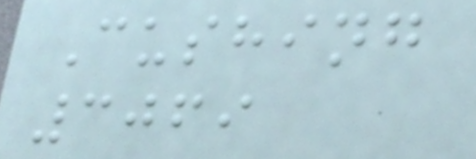Cushing
3069
